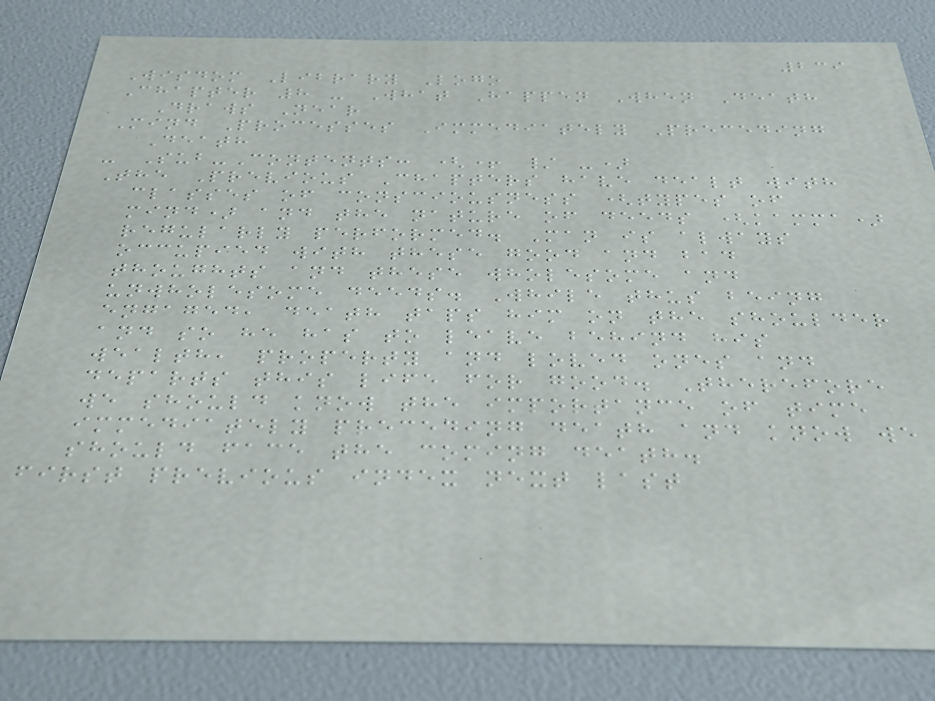239
Wisdom Library Logo
Chapter 8 - What Happen When Death
Draws Near
Mind Processes Immediately Preceding
Death
- Sub-Contents: (+ / -)
The Previous Chapters have dealt with
classes of consciousness (types of
mind) and the nature of deeds (kamma)
regularly performed. Man is always
occupied with these good and bad
thoughts and these wholesome and
unwholesome deeds. While thus being
engaged, death taps him on the shoulder
and so he has to leave behind his
wealth, property and loved ones and
departs this life for good. Therefore
we should know the importance of time
immediately preceding death and know we
should face the coming death.
first previous index next last
